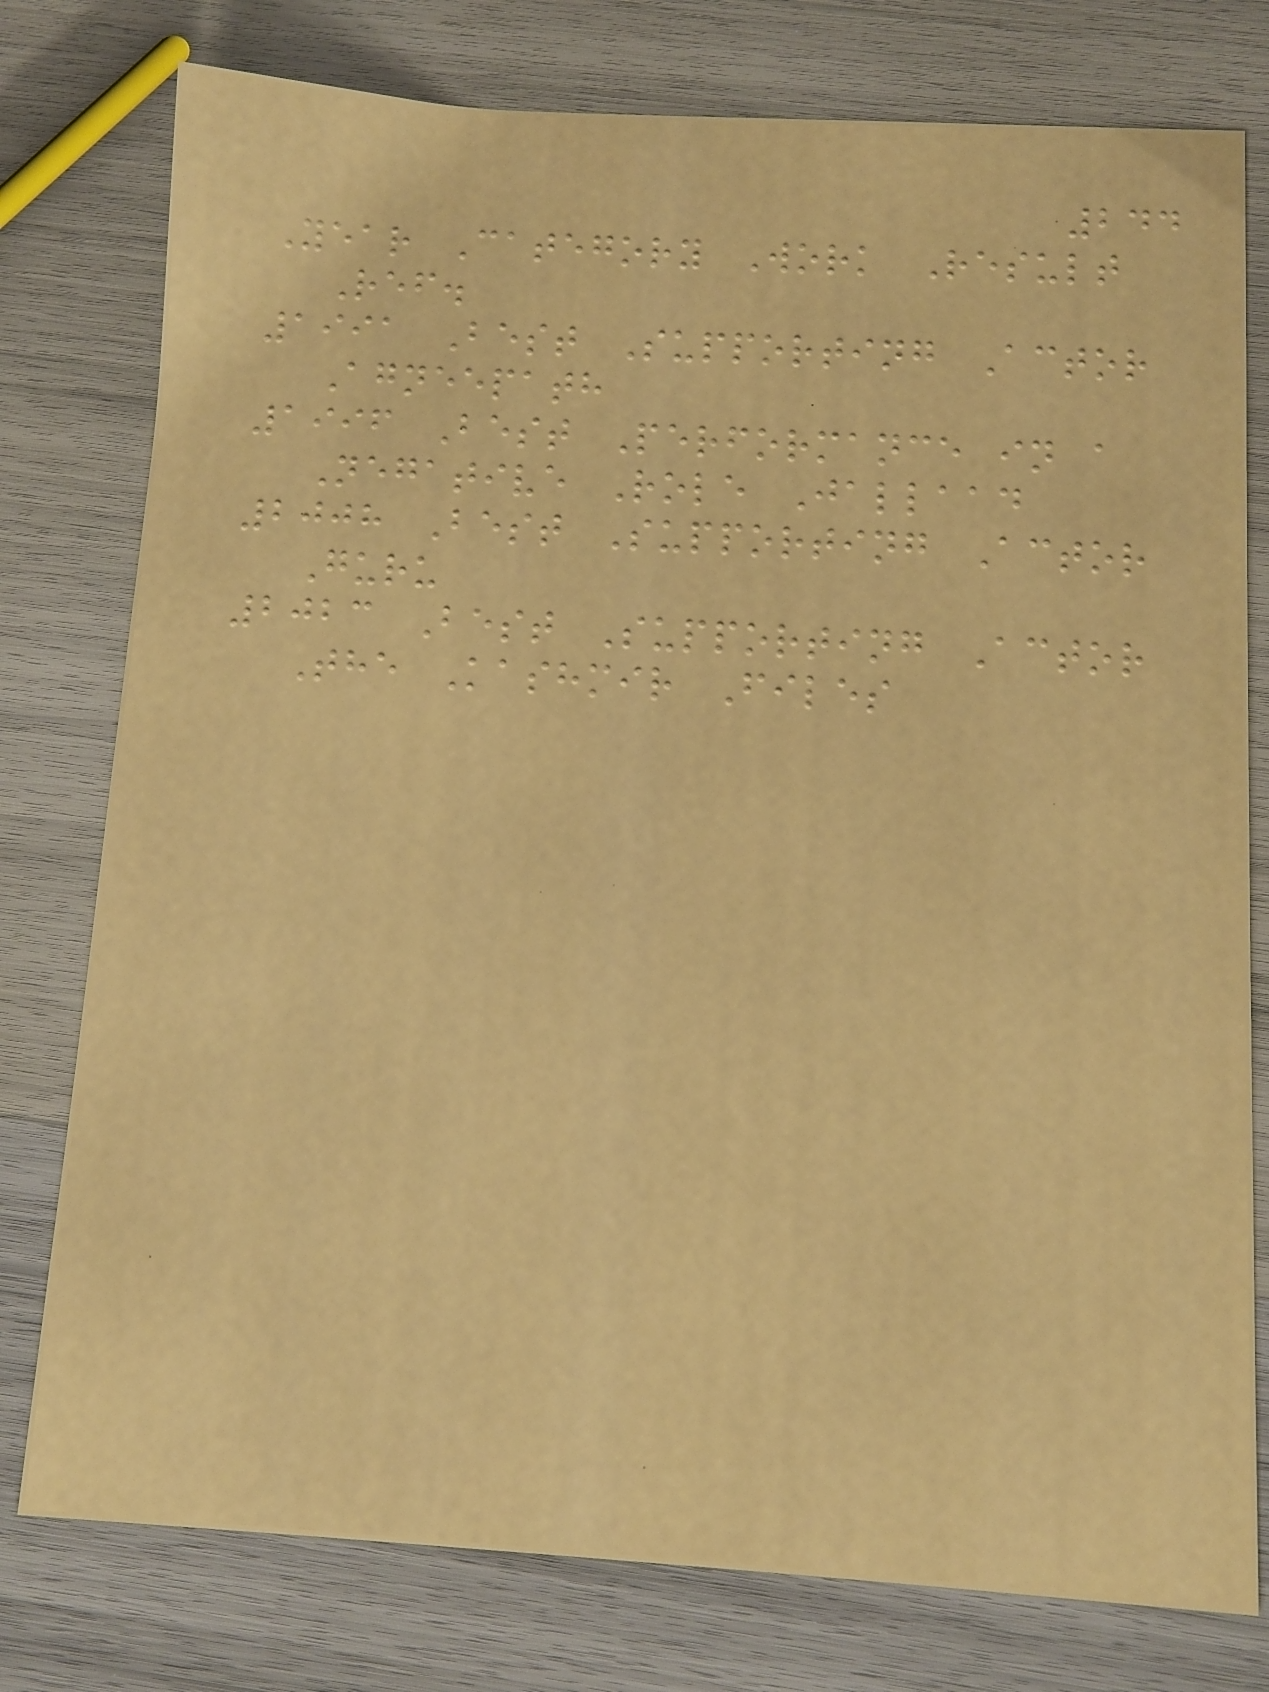244
Year Category Work Result
Ref.
1991 Best Supporting Actor
Agneepath
1996 Best Performance in a
Negative Role Jallaad
2008 Best Supporting Actor
Guru
2023 Best Supporting Actor
The Kashmir Files
